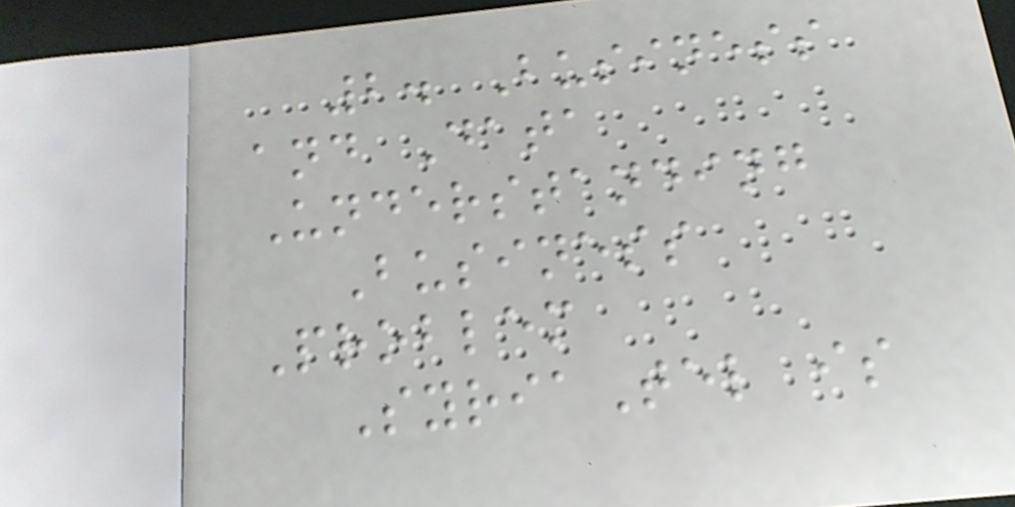2. Business
and Data
Understanding
Business
Problem
SyriaTel is
